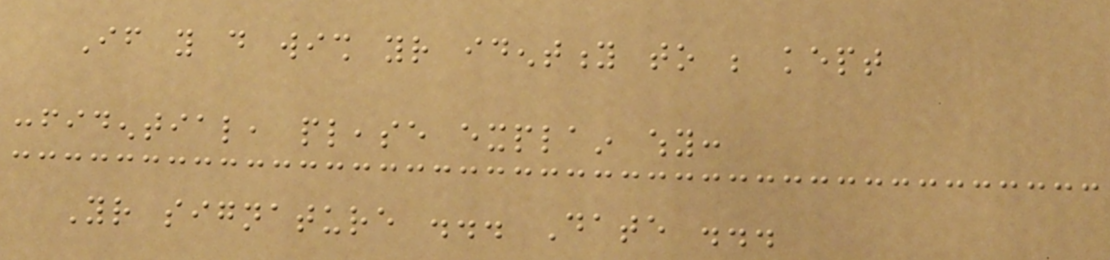If you do wish your identity to be kept
confidential, please explain why:
Your signature ... Date ...
